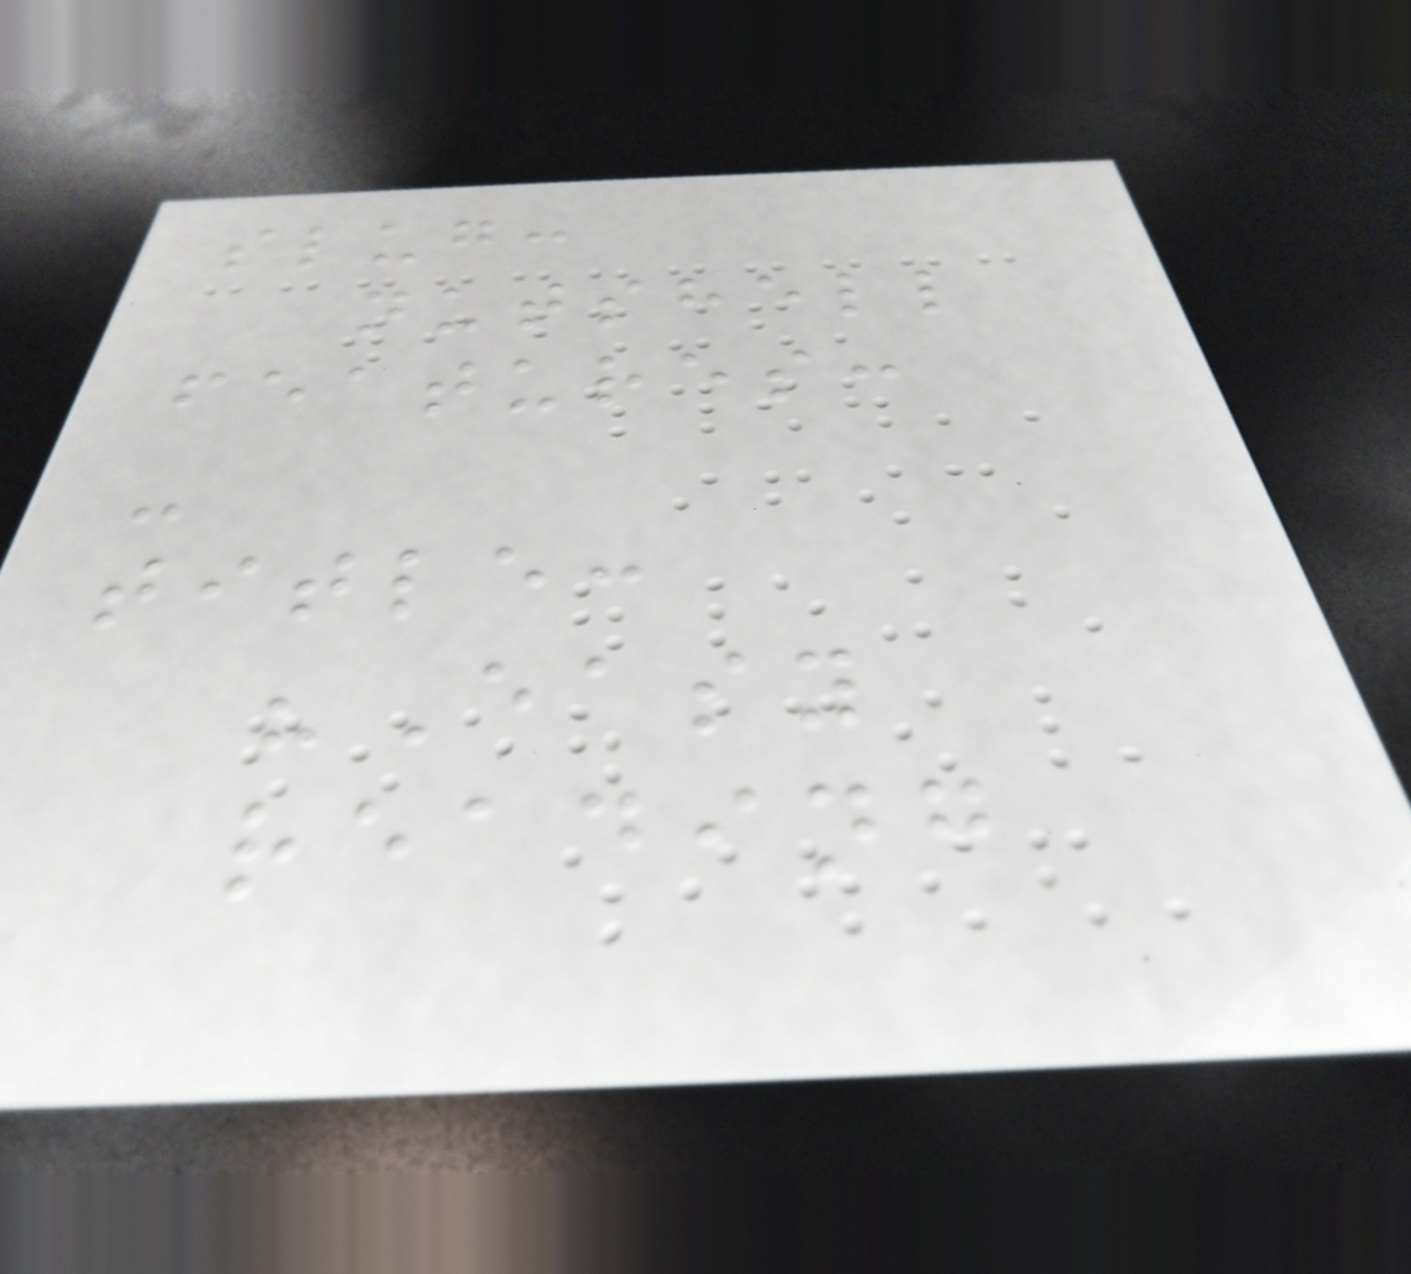slug:
nutshell
features:
-
title:
"Easy
reading
